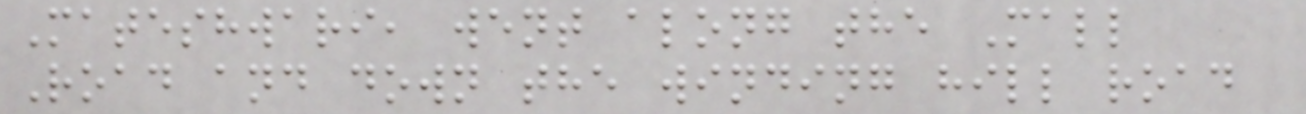Mateshwari, went along the Mall
Road and down the winding hill road
